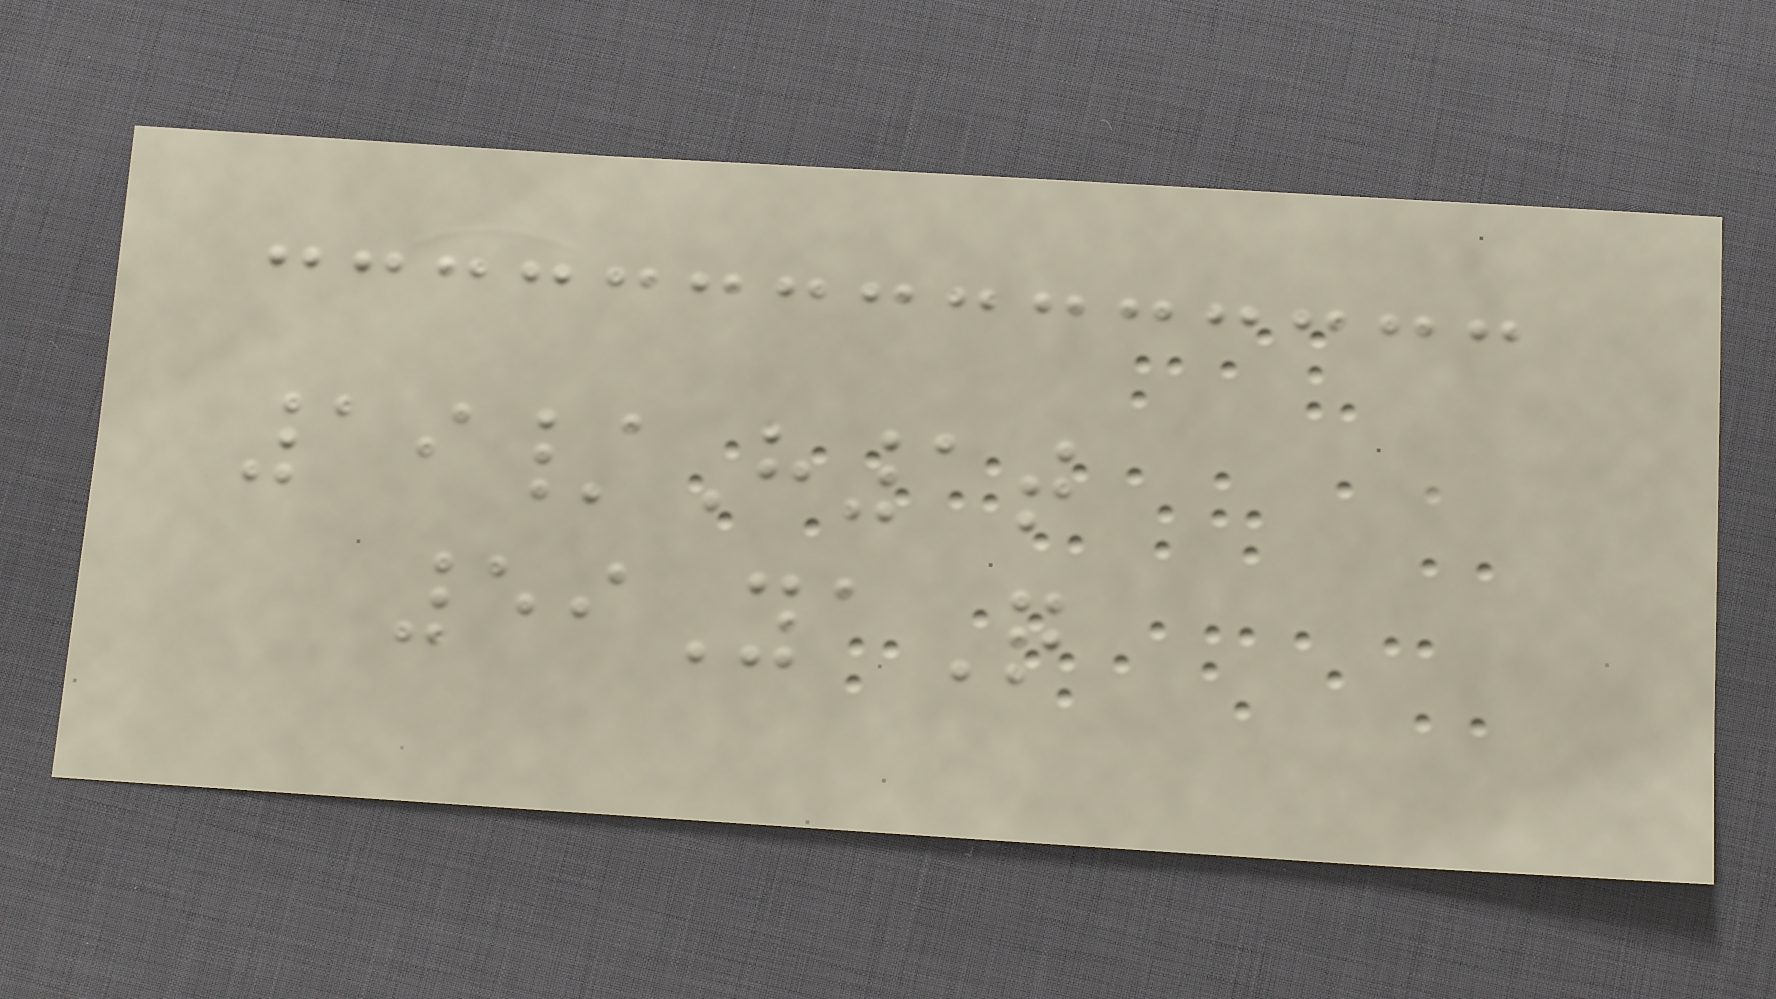19/H1t
59YaQ
